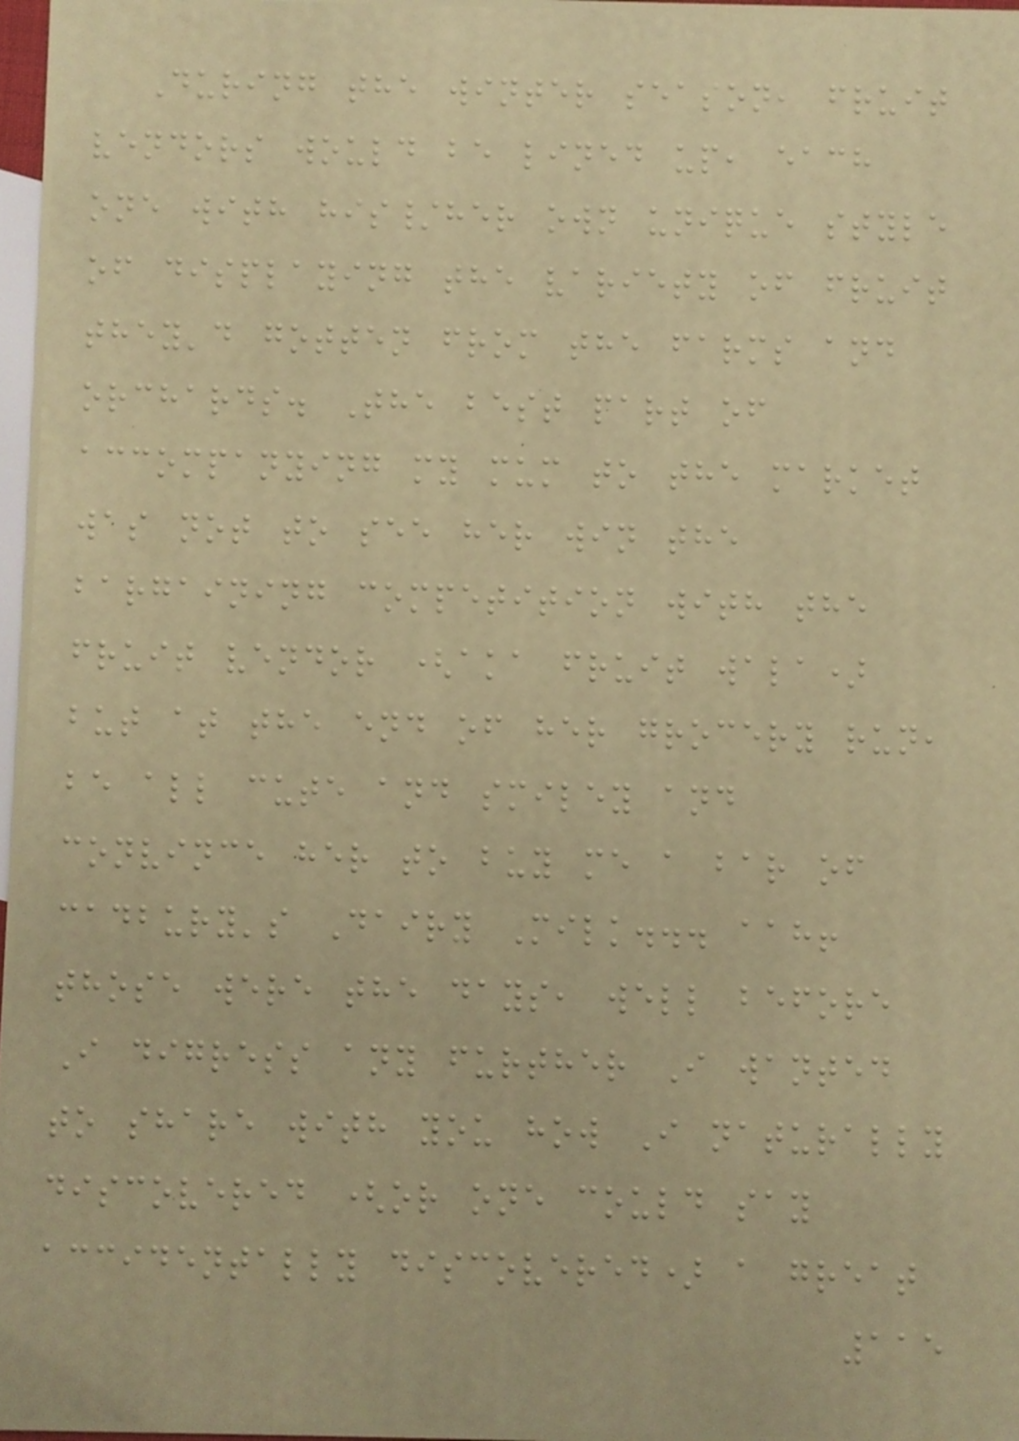During the winter season, fruit
vendors would be lined up, each
one with his/her own unique style
of displaying the variety of fruit
they'd gotten from the farms and
orchards. The best part of
accompanying my mum to the market
was not to see her win the
bargaining competition with the
fruit vendor (aka fruit wala)
but at the end of her grocery run,
be all cute and smiley and
convince her to buy me a bar of
cadbury's Dairy Milk... aah!
those were the days, well before
I digress any further I wanted
to share with you how I naturally
discovered (or one could say
accidentally discovered) a great
115
